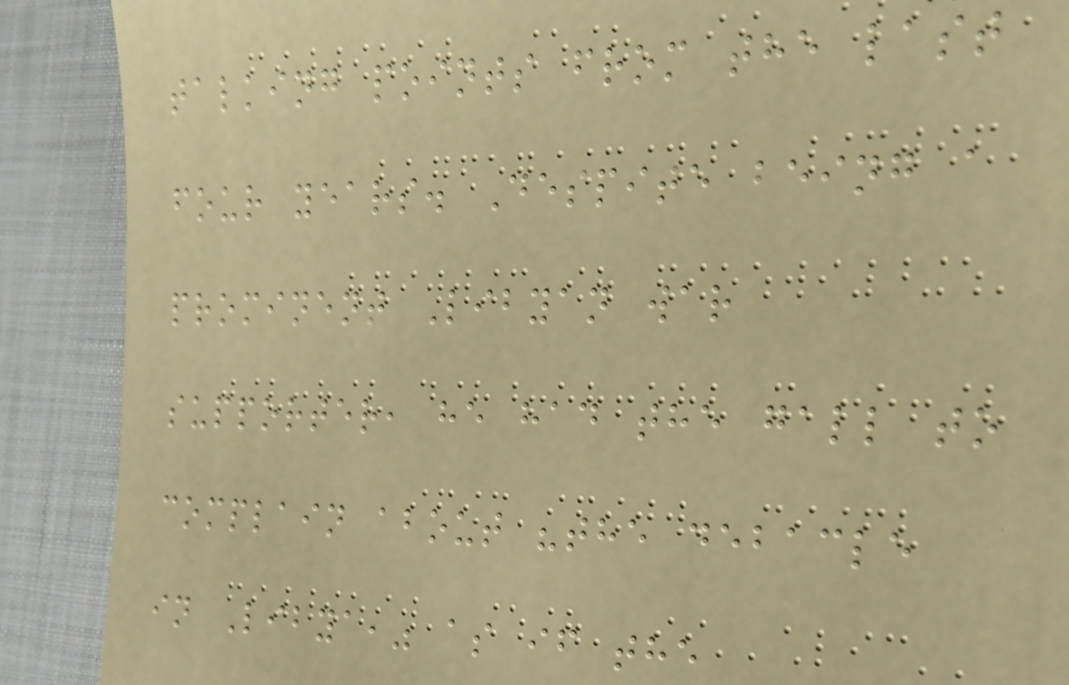talking points from the last
four years. Despite being a
prominent Libyan war
supporter, he had the gall to
complain about "the debacle
in Libya," as if the
